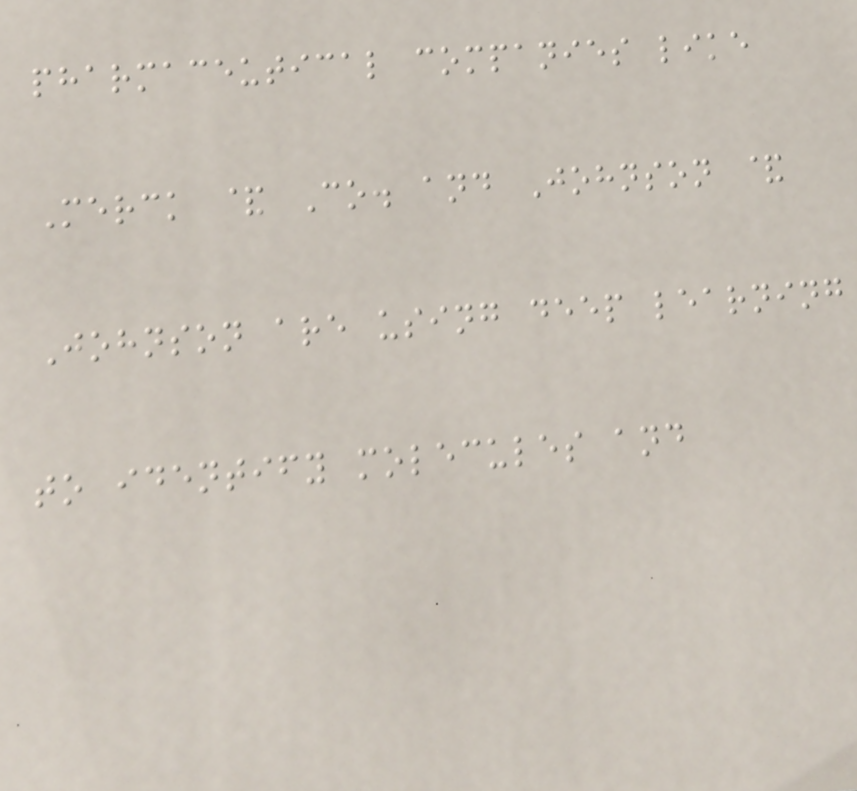pharmaceutical companies like
Merck & Co. and Johnson &
Johnson are using deep learning
to identify molecules and
